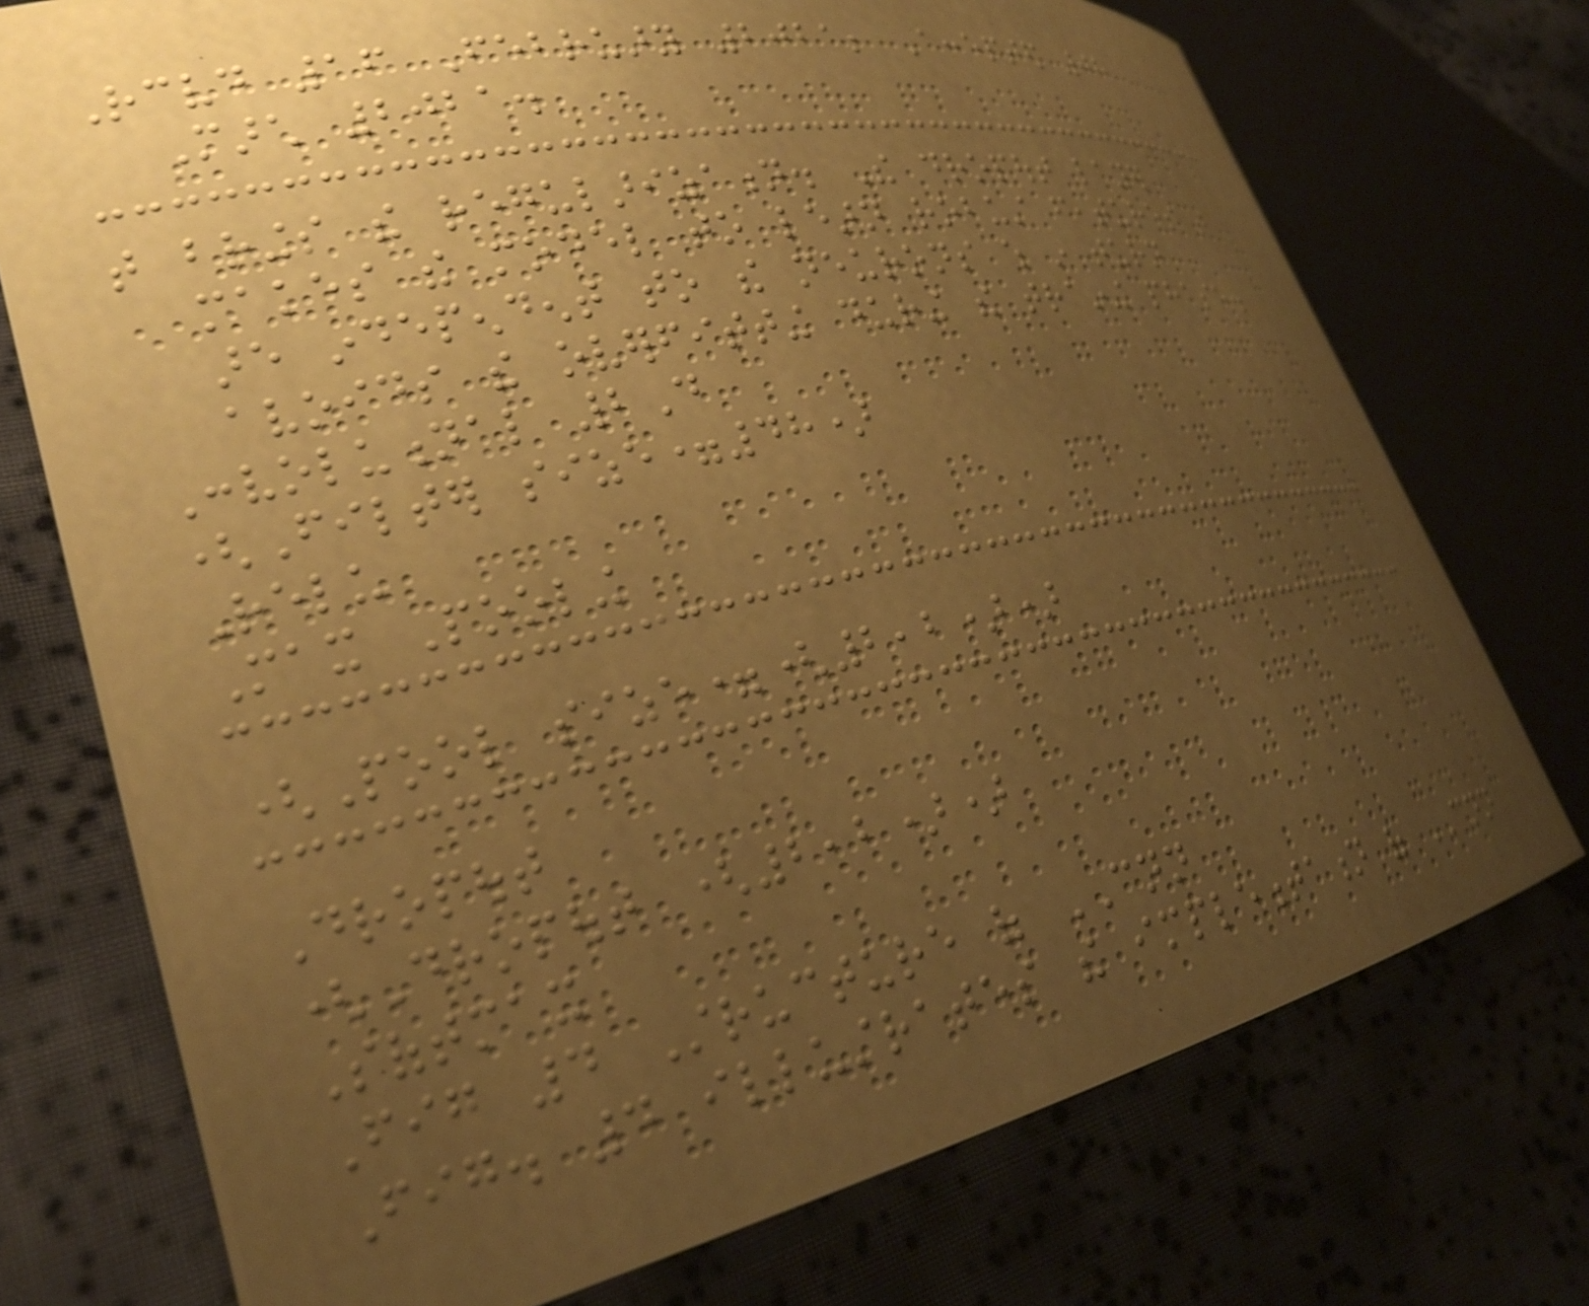Received 16 February 2021; Accepted 08
March 2021.
that brings the regularization. The dropout layer
makes the model to learn robust features that
are independent to the neurons which in turn
avoids the overfitting during the training phase.
Convolutional 2D
(Filter size=48)
Relu
Max Pooling
(Pool size=(2,2))
Dropout
(Dropout (2,2))
Softmax
Fig 4 Structure of CNN
Fig. 4 illustrates the implementation of CNN
